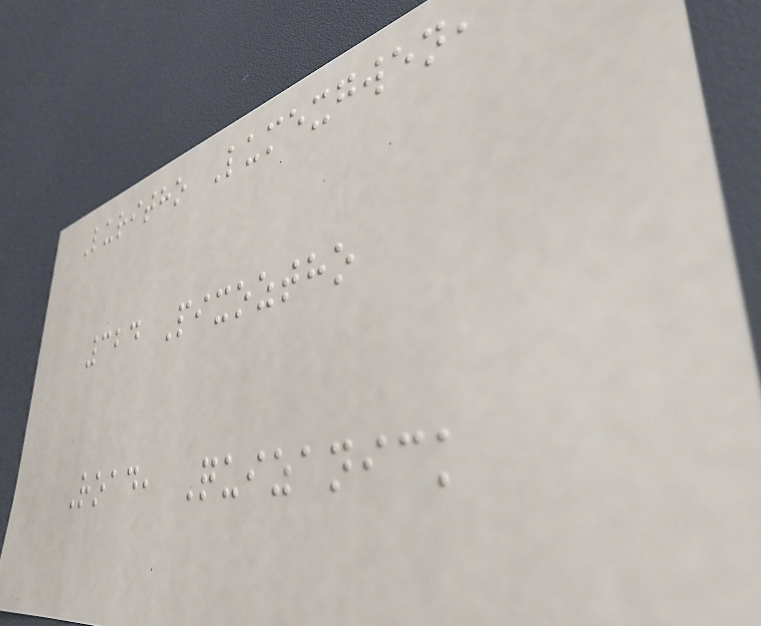Luritho Lumexgwen,
324 Pixoztho
Road, Quizanick
